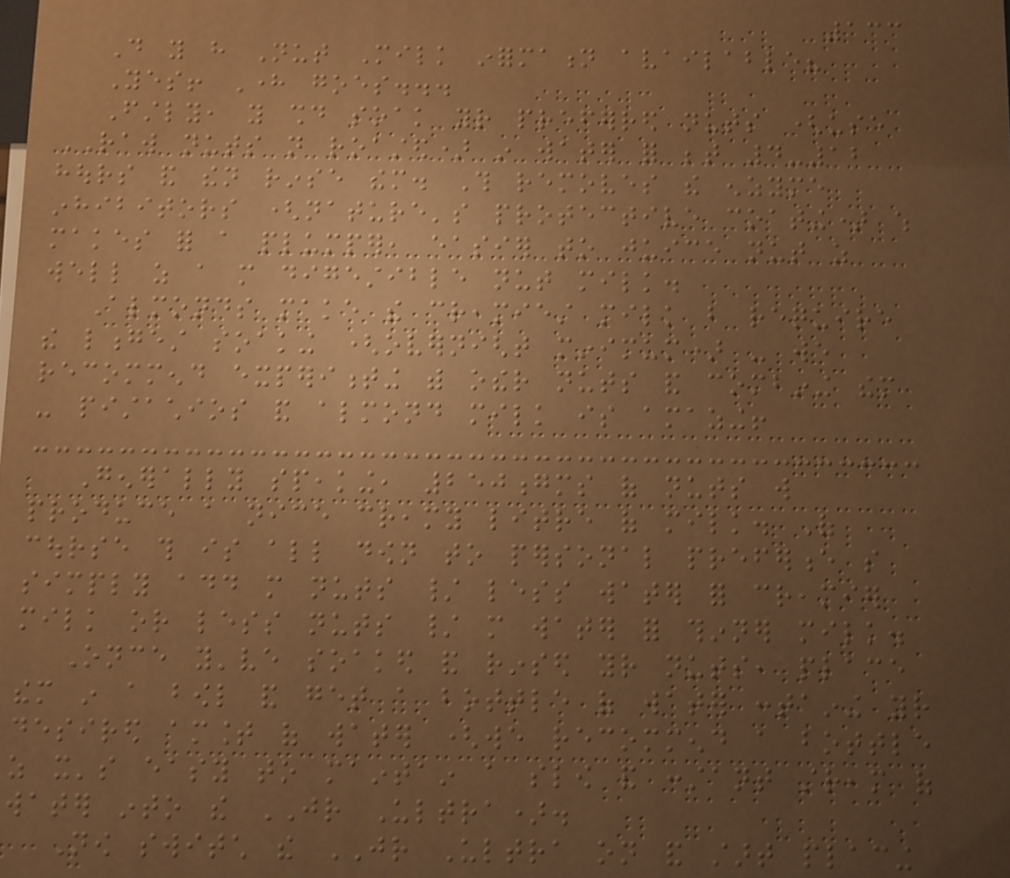133
Do you have Nut Milk information available?
Yes! Here goes...
Firstly, you should soak your preferred nuts (use
RAW nuts not roasted) in water for between 4-12
hours and then rinse them. This removes the enzyme
inhibitors (nature's protective coating) which
makes for a plumper, easier to juice nut as
well as a more digestible nut milk.
Almonds make the creamiest milk but require
the longest soaking (overnight minimum) - we
recommend experimenting with other nuts and combining them
- pistachios and almond milk is amazing!
Generally speaking, 250gms of nuts will
produce a nice creamy litre of milk. Of
course this is all down to personal preference so
simply add more nuts / less water for creamier
milk or less nuts / more water for thinner milk.
Once you've soaked and rinsed your nuts, place
them in a bowl and get a bottle of water containing your
desired amount of water (we recommend a bottle
as it's easy to maintain a slow and constant stream of
water into the JR Ultra).
Now switch the JR Ultra on and start placing
